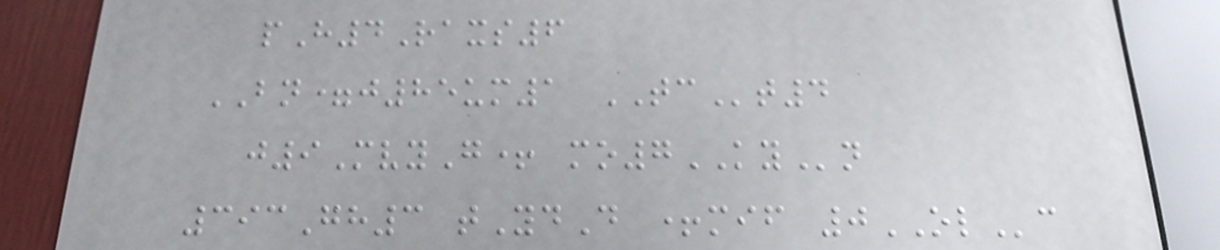pH4Raxs6
BN=j85um1 TCt4
j9MvyG+ mo7KYn
393Gh3 tYdD +mif 0OLc
